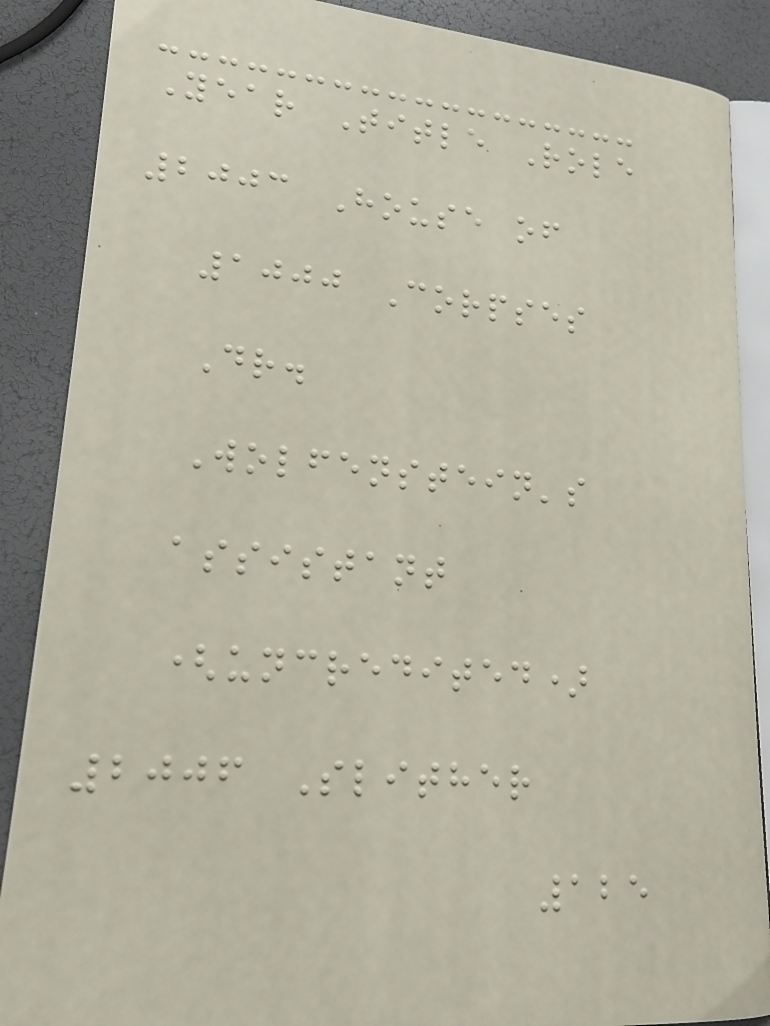Year Title Role
2003 House of
1000 Corpses
Dr.
Wolfenstein's
assistant
(uncredited)
2006 Slither
125
